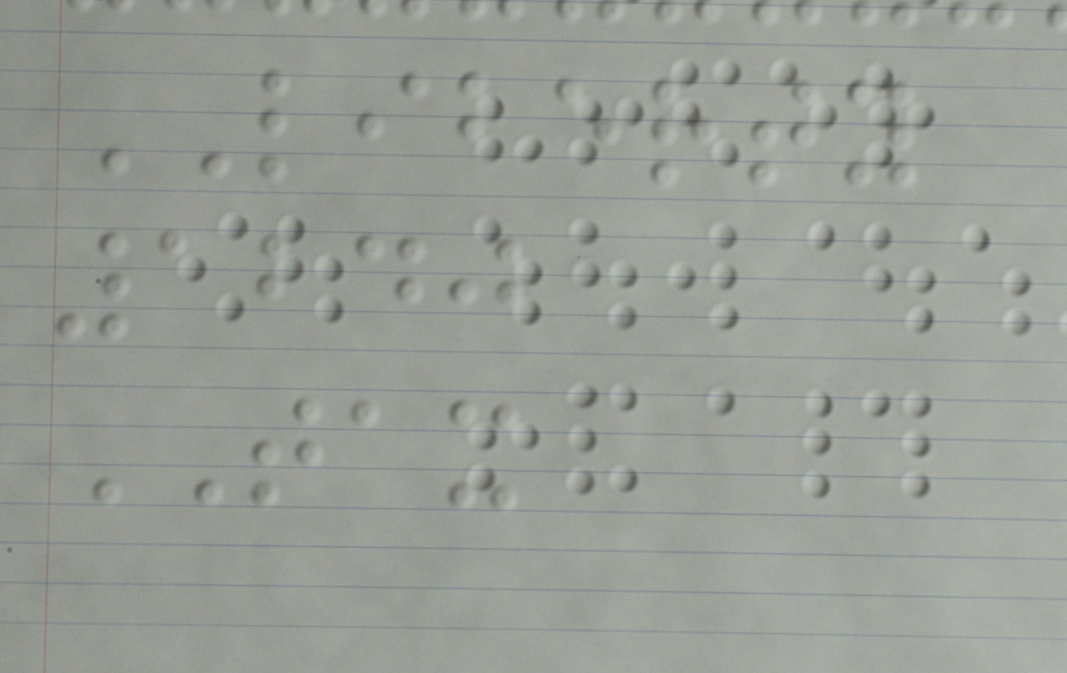LIBERTY
1240
TAX
